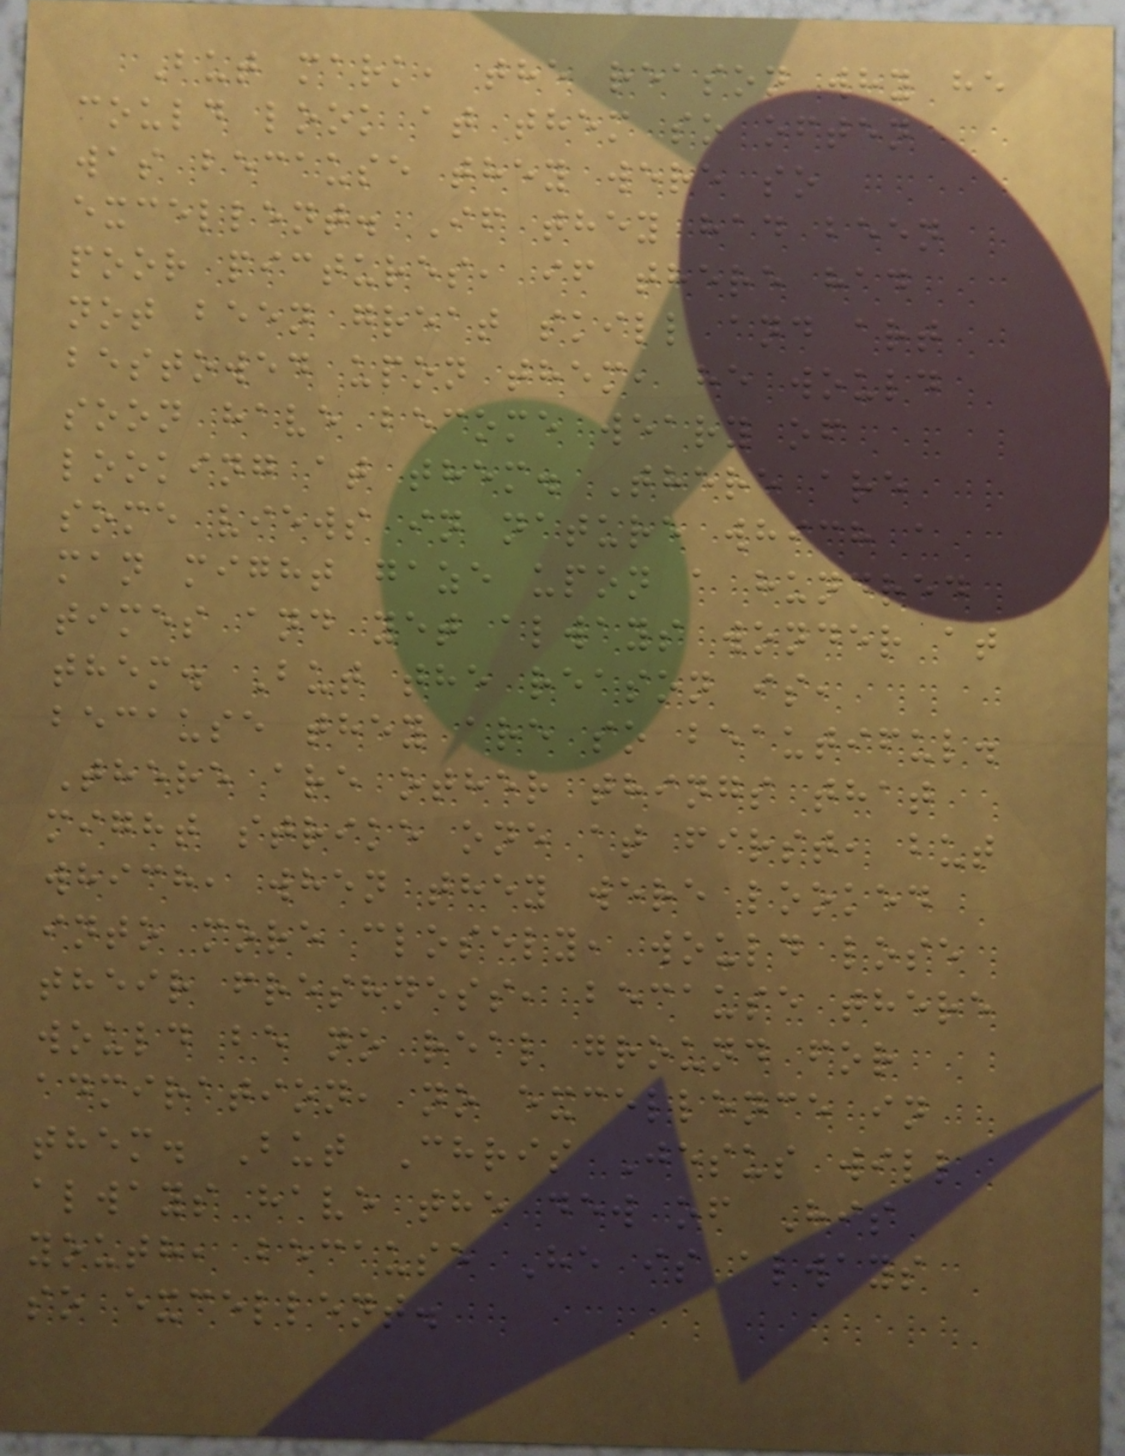But mark, the reason why he
could look at them so often
was because they were so
excellent. If they had been
poor pictures, if there had
not been great skill and art
bestowed upon them, he would
soon have become weary of
looking at them. There are
some views in nature which a
man might gaze upon a hundred
times and yet always wonder at
them. But the reason is,
because they are so beautiful.
There are other things that
might strike one at first, but
which, when they were looked
into more closely, would lose
their freshness, because there
would be no real ground for
admiration, no excellence in
them. But Chris Jesus will
always have the dew of His
youth, because He is always
so excellent.
